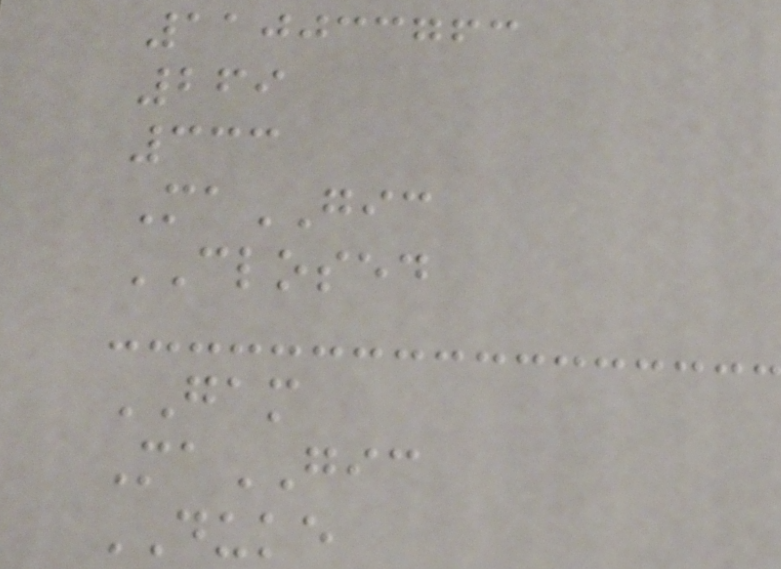110033763
269
333
MaGIC
CLOSED
GAM
MaGIC
DUKE
